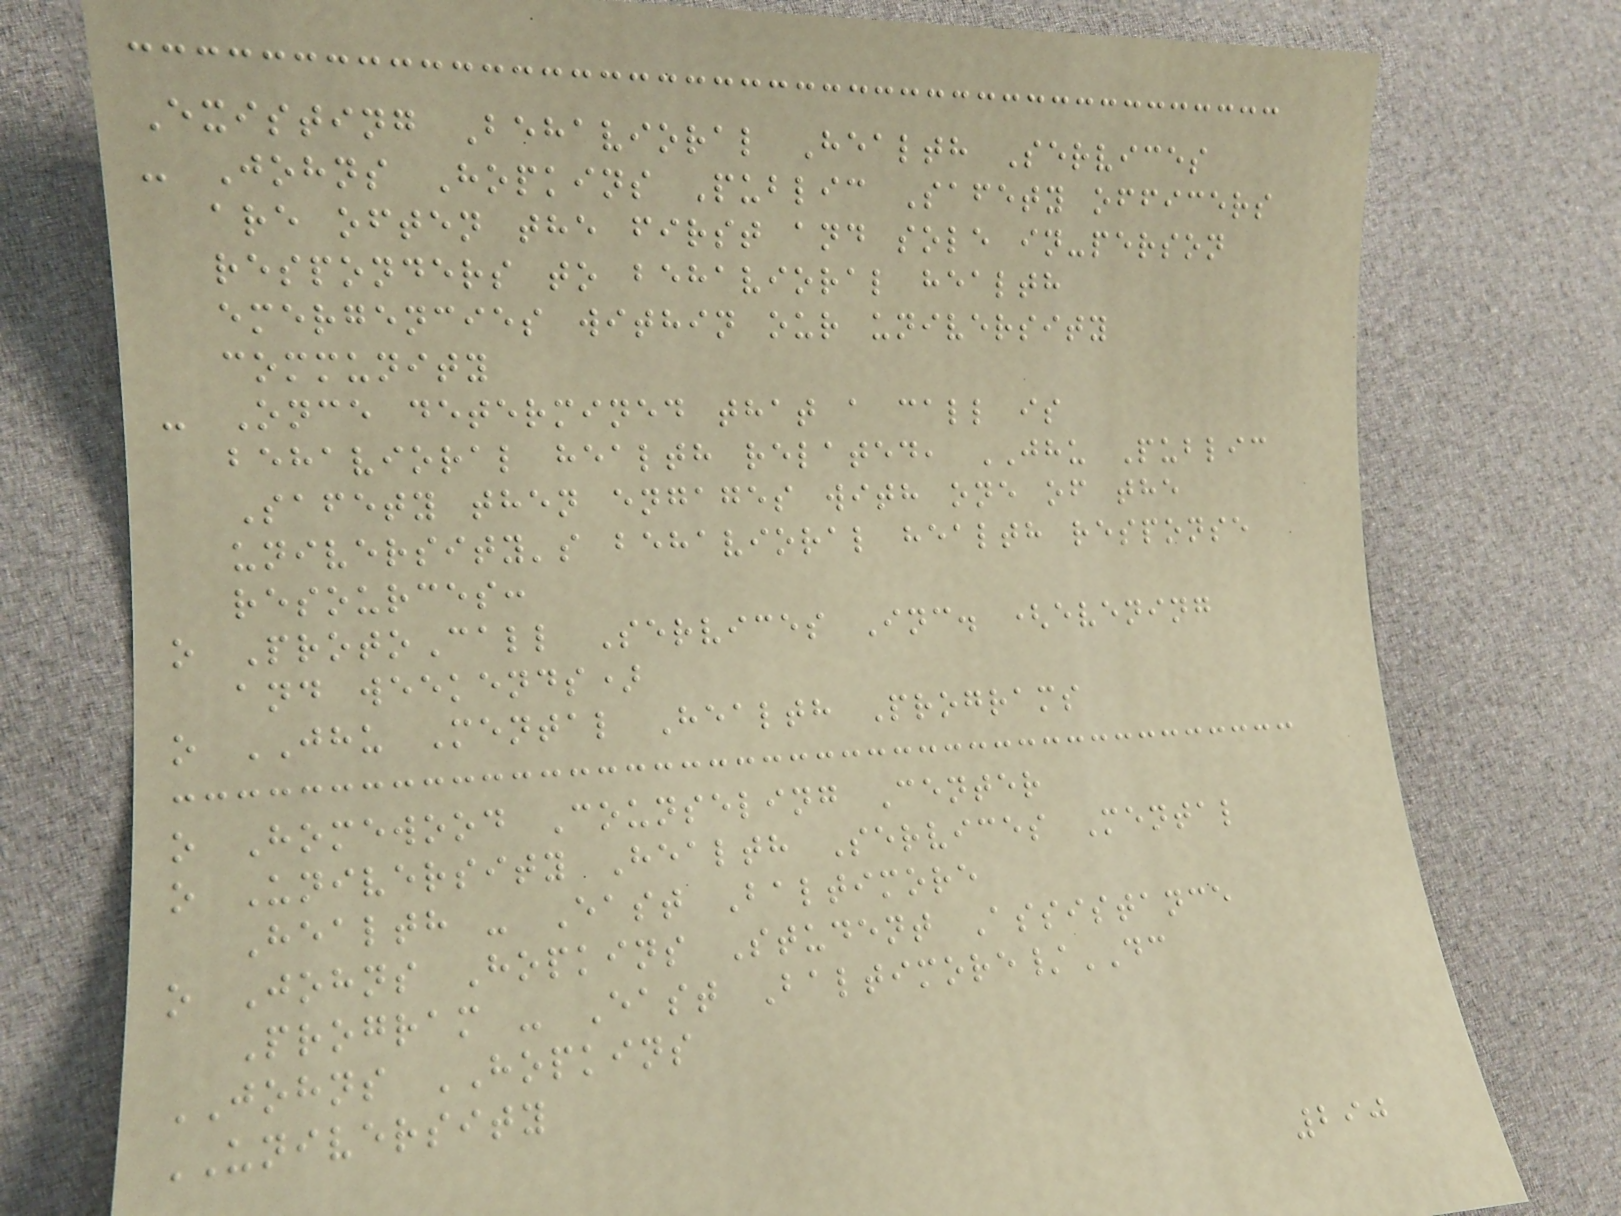Existing Behavioral Health Services
- Johns Hopkins Public Safety officers
are often the first and sole in-person
responders to behavioral health
emergencies within our university
community
- Once determined that a call is
behavioral health related, JHU Public
Safety then engages with one of the
university's behavioral health response
resources:
o ProtoCall Services Inc. (evening
and weekends)
o JHU Mental Health Programs
o Homewood Counseling Center
o University Health Services Mental
Health - East Baltimore
o Johns Hopkins Student Assistance
Program - East Baltimore/DC
JOHNS HOPKINS
UNIVERSITY
290
